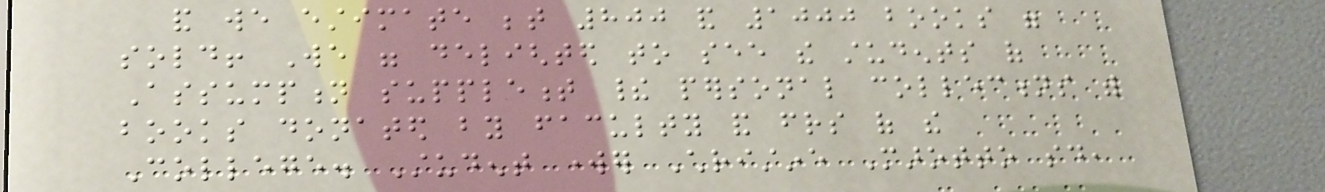and we estimate between 800 and 1000 books were
sold! We were delighted to see the students of
Assumption supplement their personal collections with
books donated by faculty and friends of the
College. Student worker Christine Marotto said,
